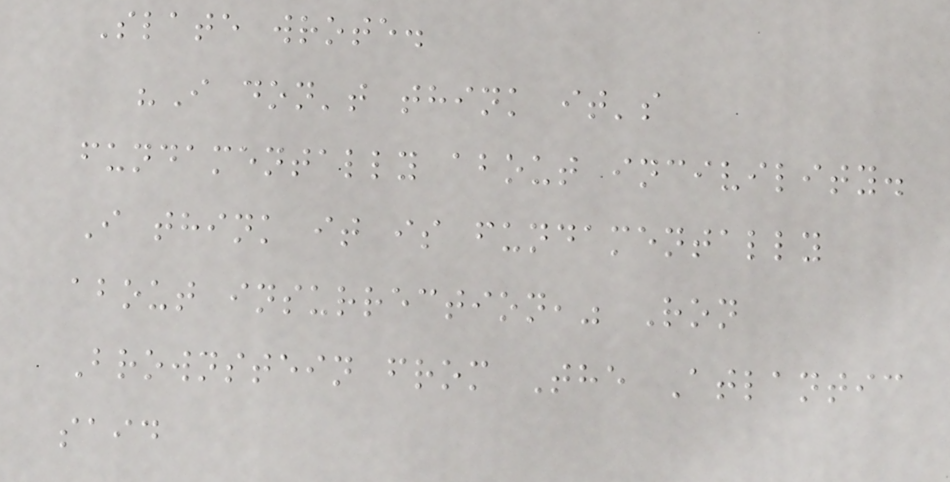Slate wrote.
"I don't think it's
fundamentally about incivility.
I think it is fundamentally
about insurrection," Ron
Brownstein from The Atlantic
said
